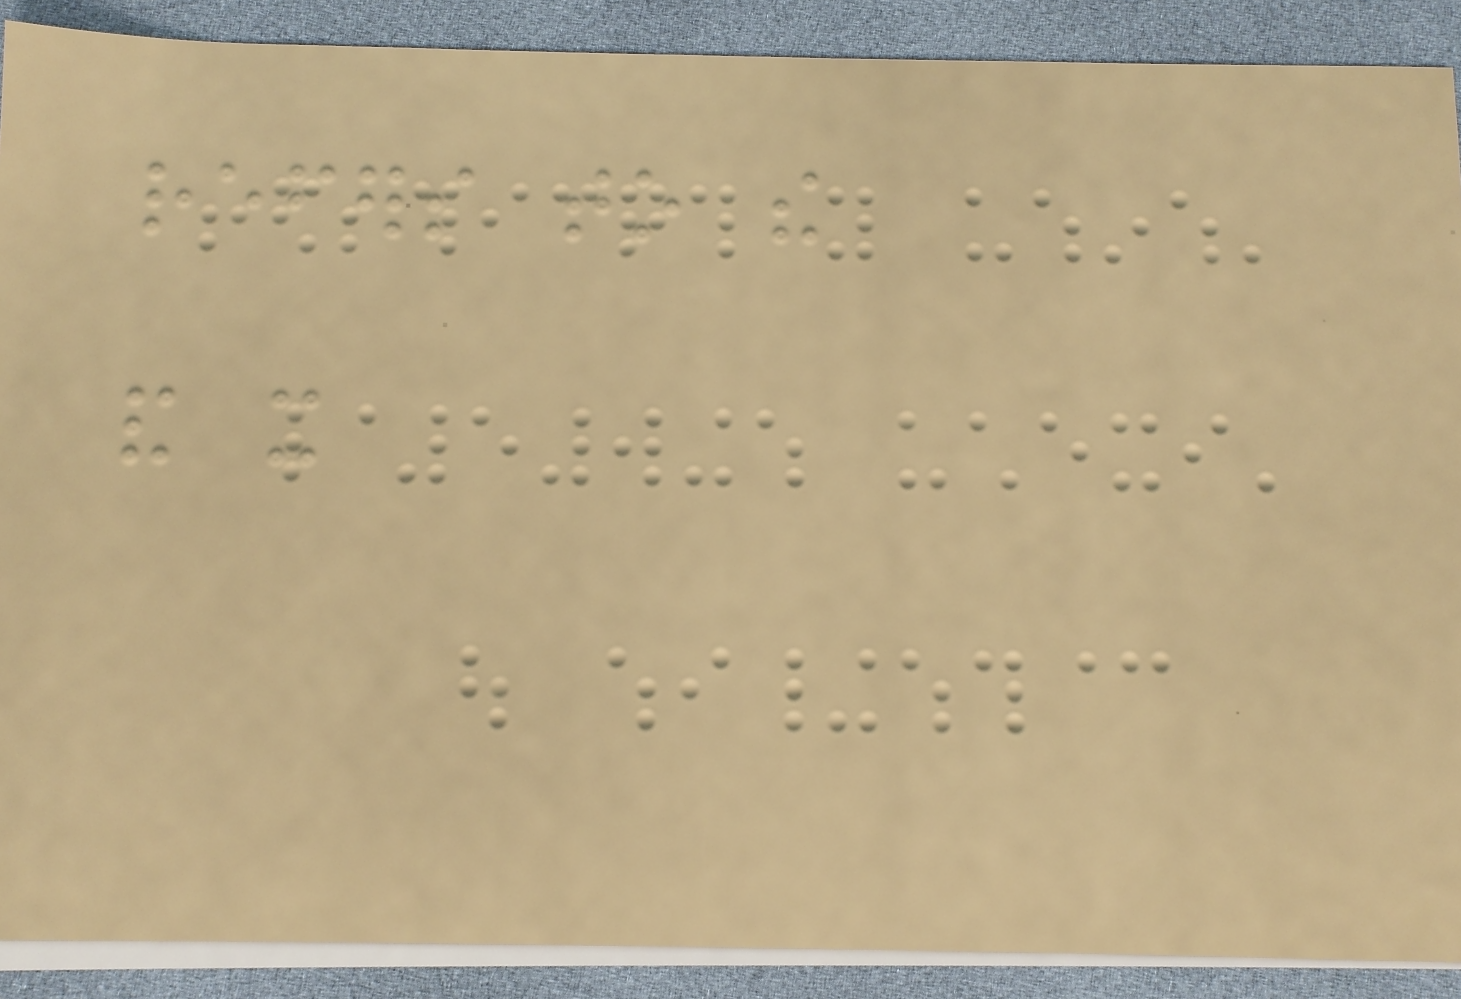refers to the
and it
